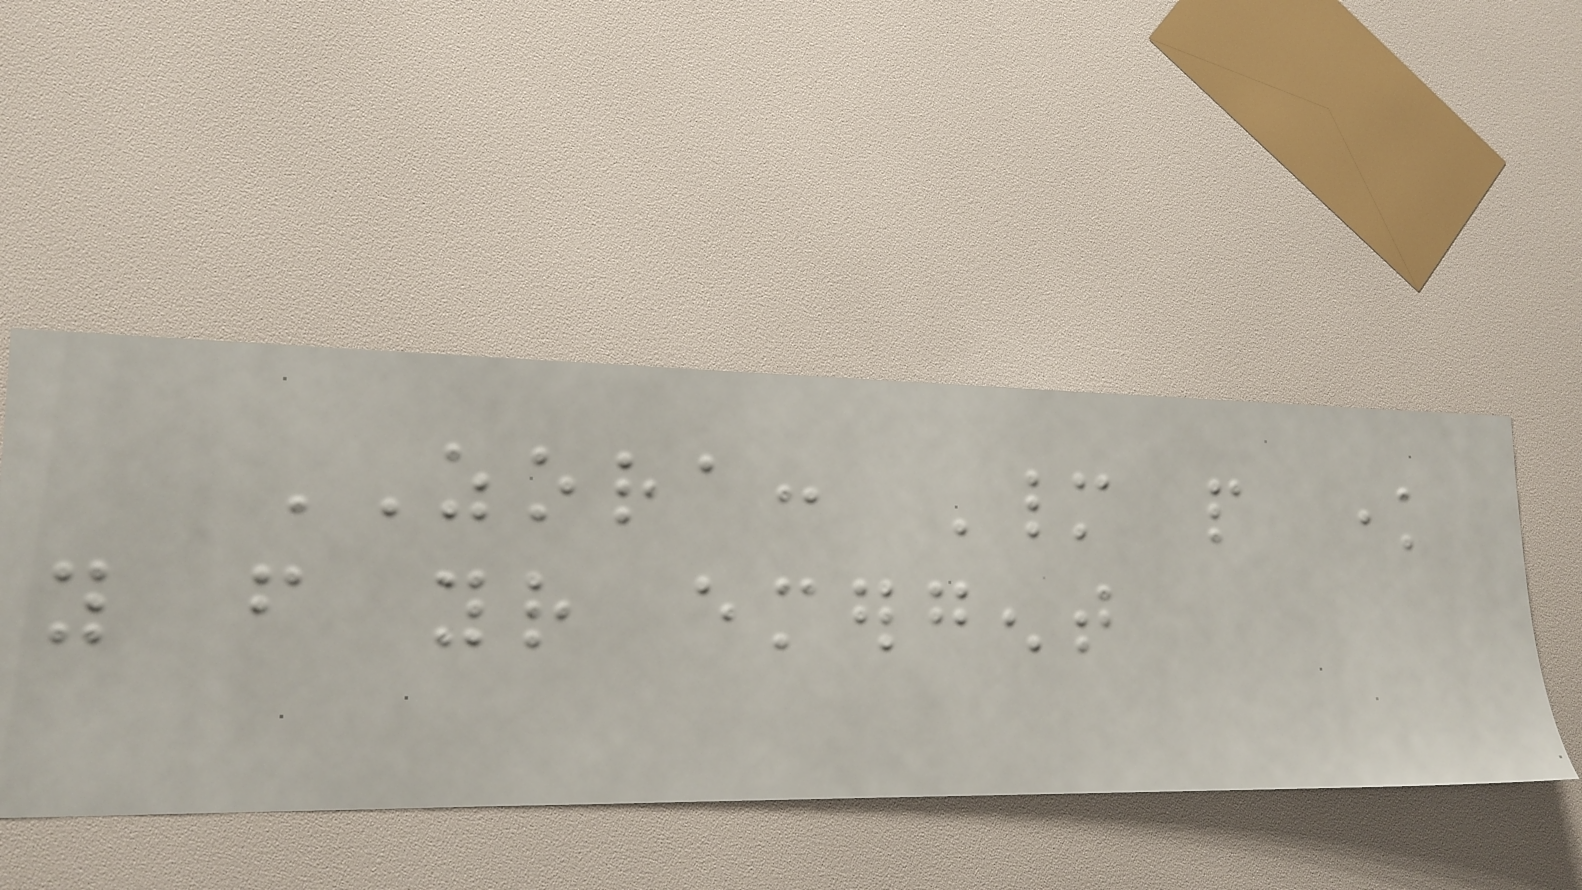ZORA: Many people know
you from your emergent
